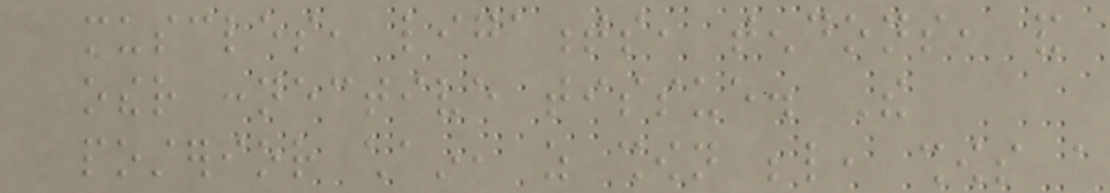muscles, ligaments, tendons, and
other connective tissue. The
posterior chain, as shown below, shows a
